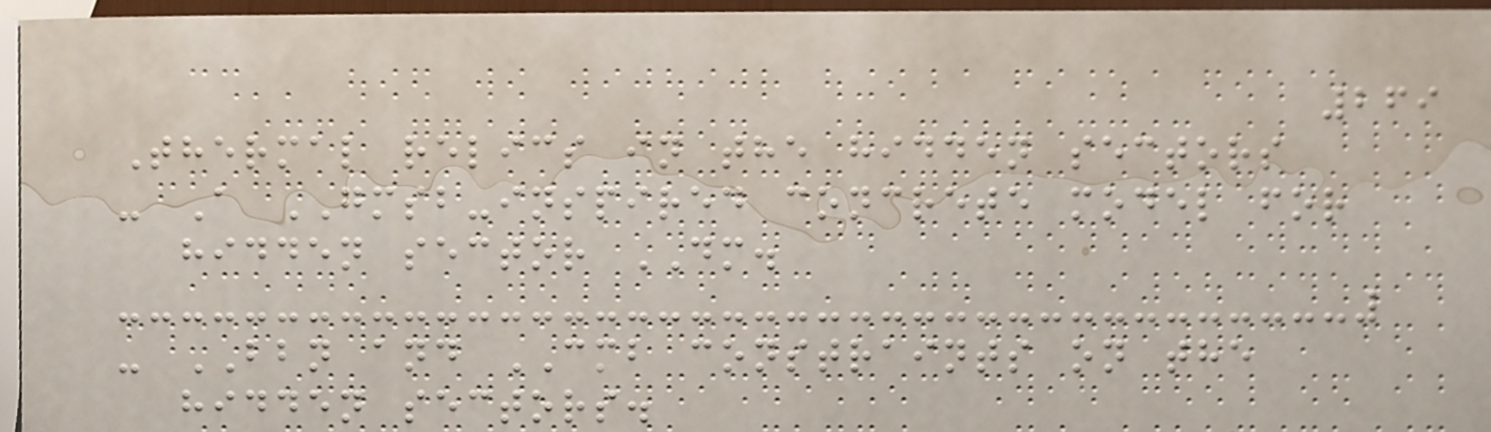269
Thermal relics in the hidden sectors
- A GMSB-inspired concrete model for
hidden sector DM.
- BBN and CMB constraints on the
hidden sectors.
